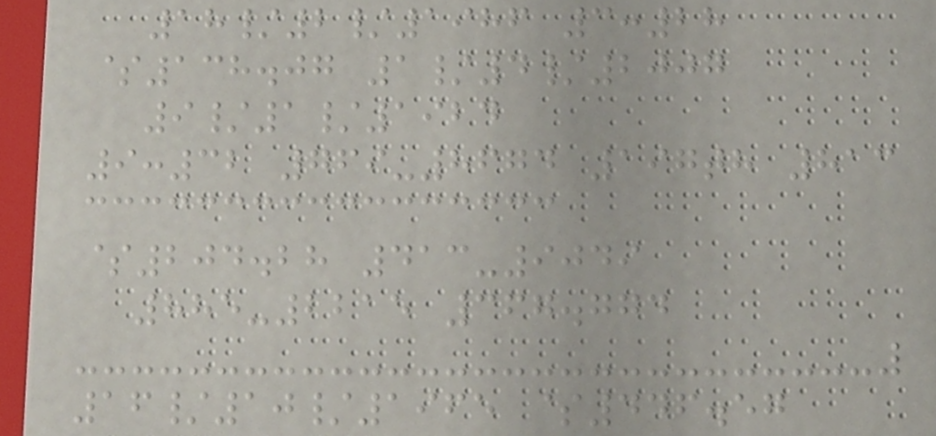18/2/1986 3:28
$138.07 1/4/2007
9/1/1924
9:32 769-8674 197th 813
$204.28 413-9049
885-2215 367.774
16/10/1965 $446.57
